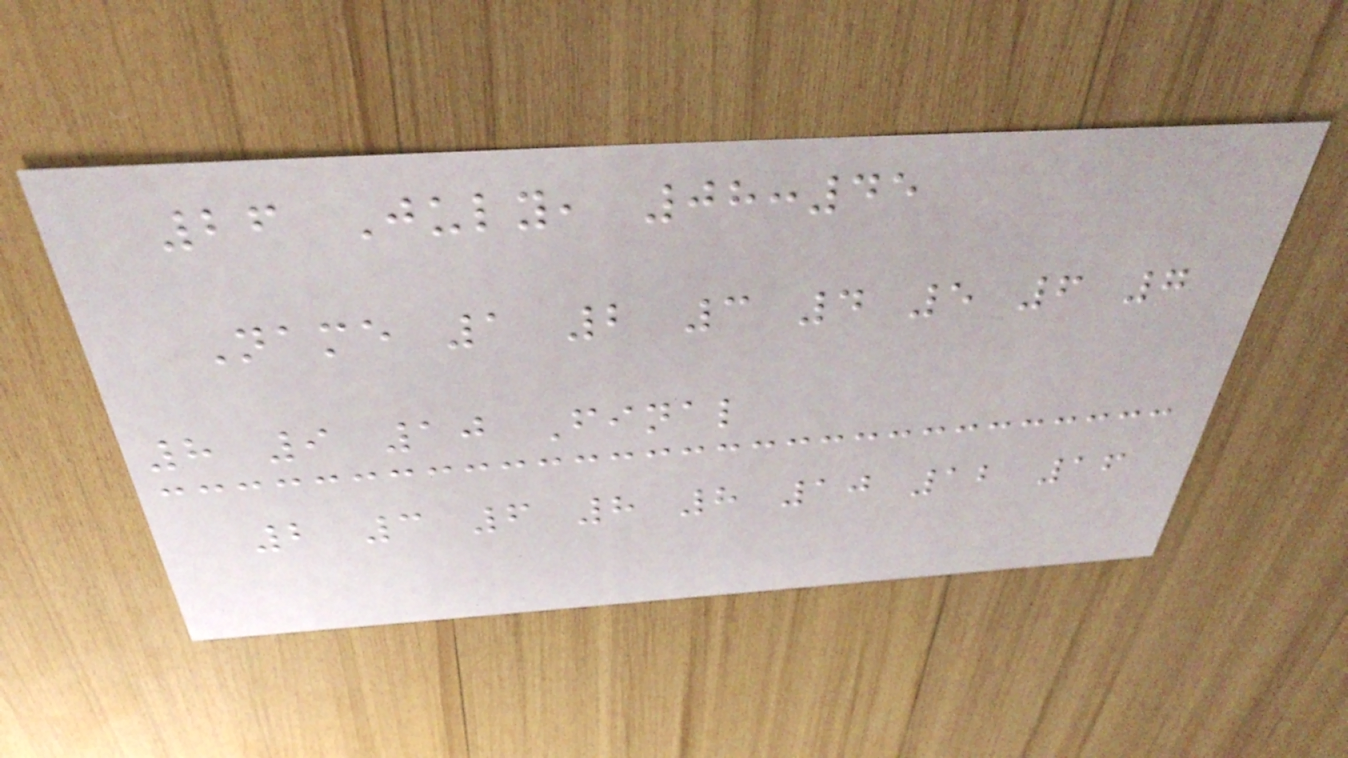26 July, 08:45
Name 1 2 3 4 5 6 7
8 9 10 Final
2 3 6 8 8 10 12 16
